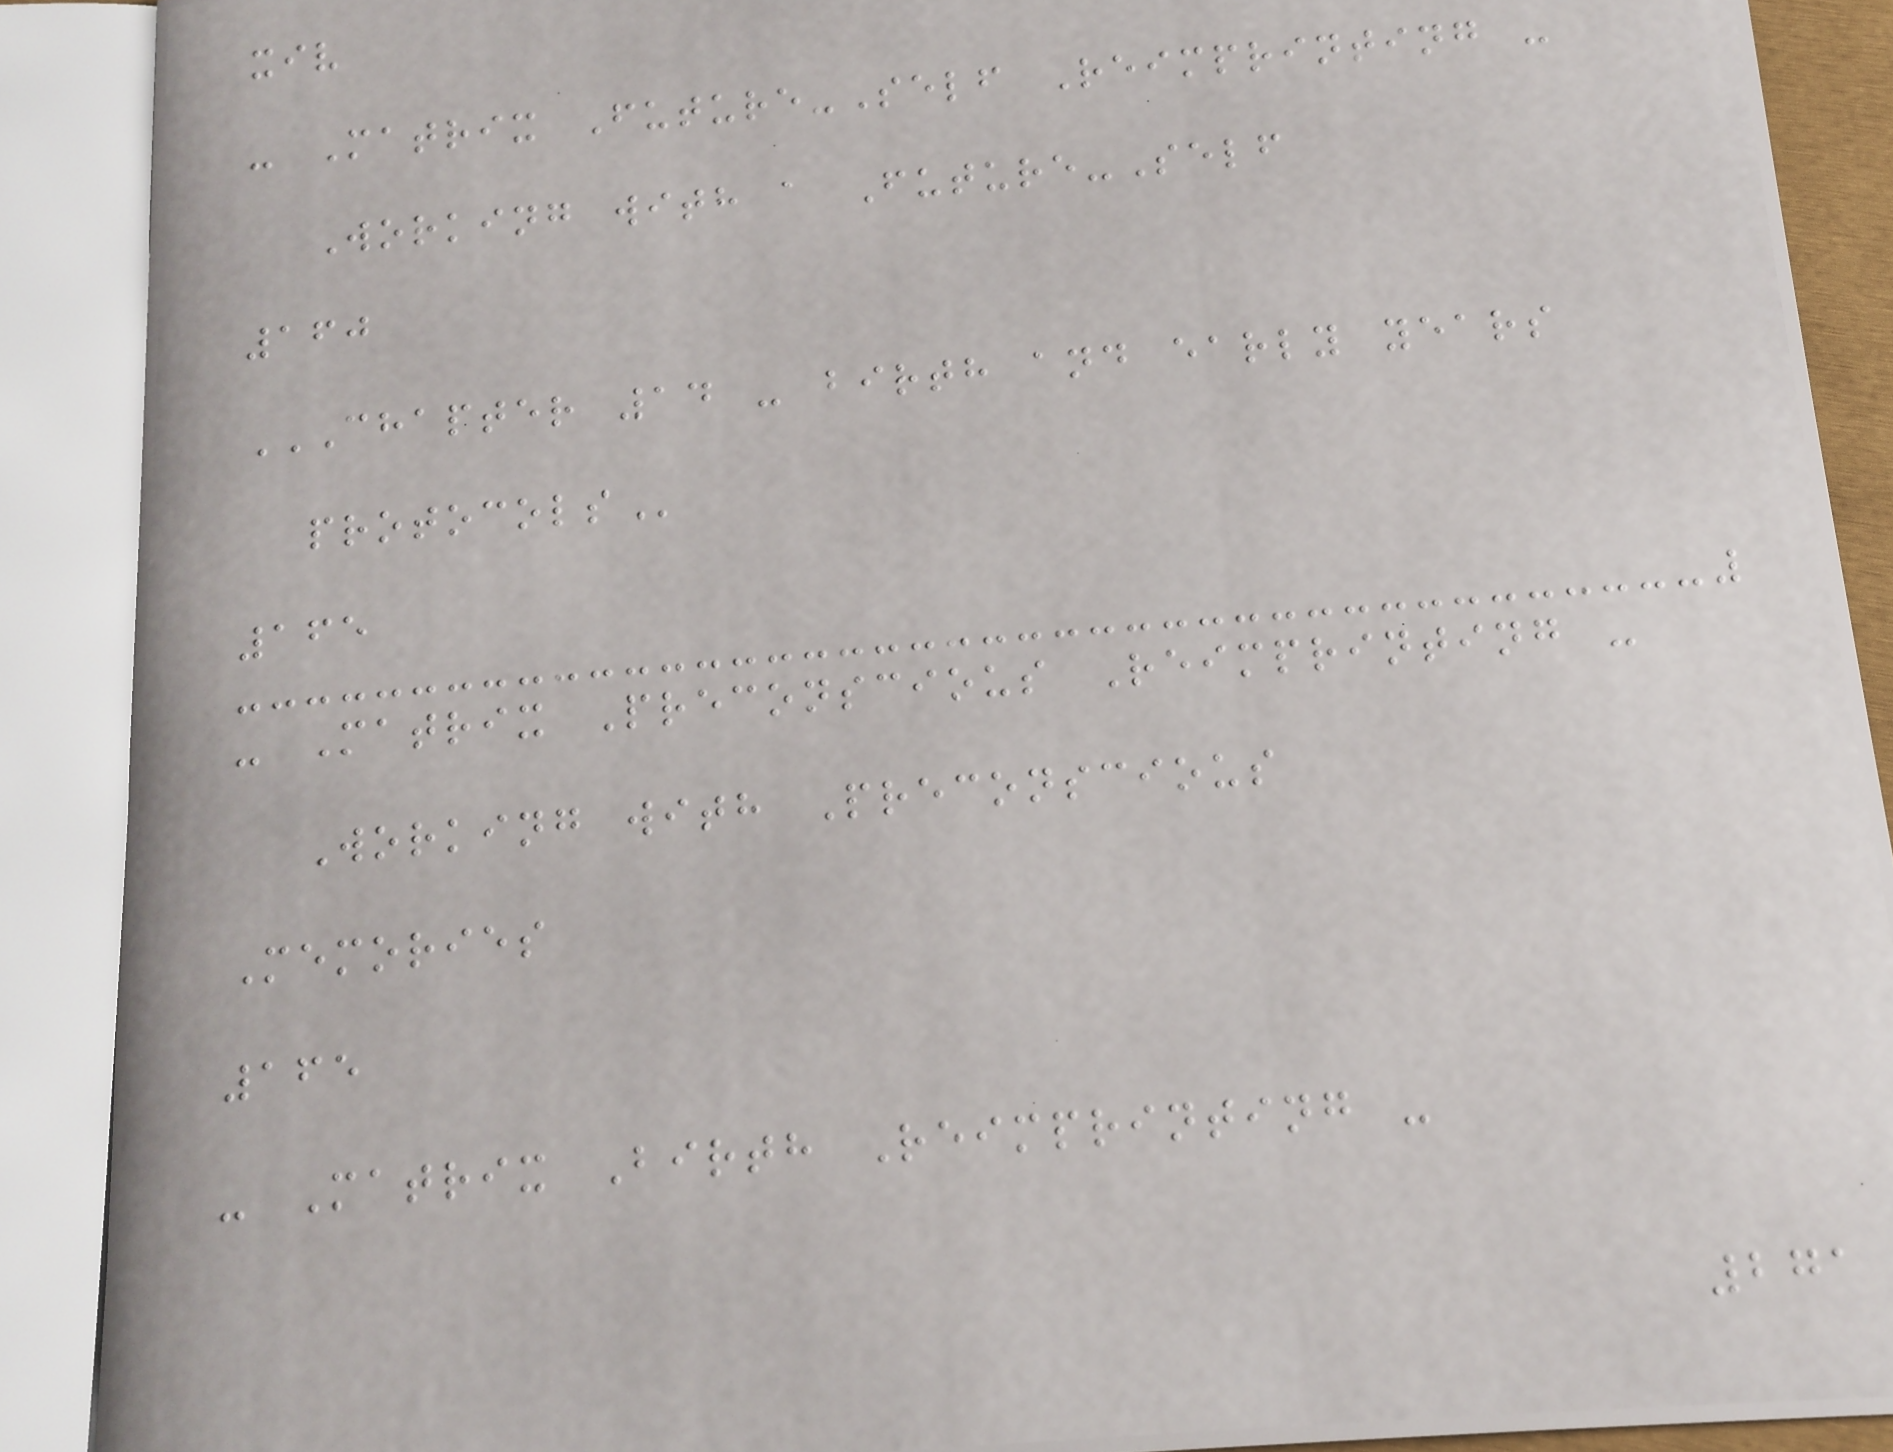xiv
- Matrix Future-Self Reimprinting -
Working with a Future-Self
160
CHAPTER 14 - BIRTH AND EARLY YEARS
PROTOCOLS
165
- Matrix Preconscious Reimprinting -
Working with Preconscious
Memories
165
- Matrix Birth Reimprinting -
271
